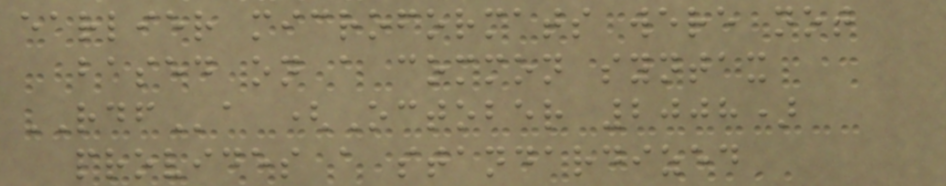earlier microformats were not
based on a common syntax
RDFa (October 2008)
provides a standardized
